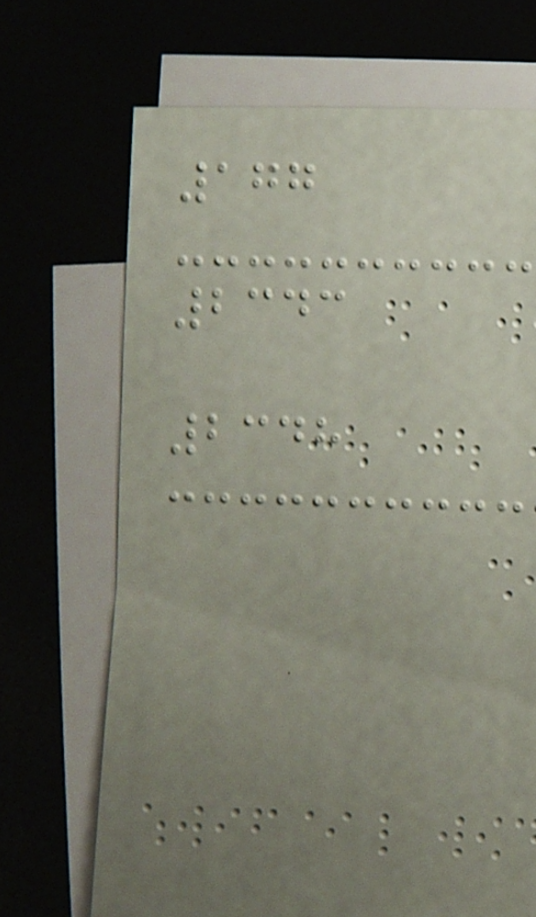177
2343
2348
